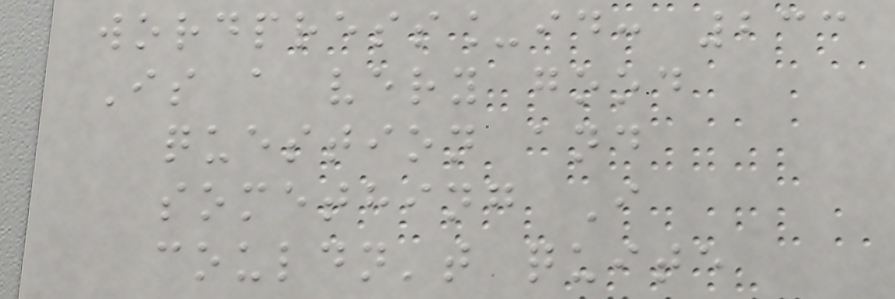wordpress_id: 233
Is a very good
question and
something I
couldn't quite
